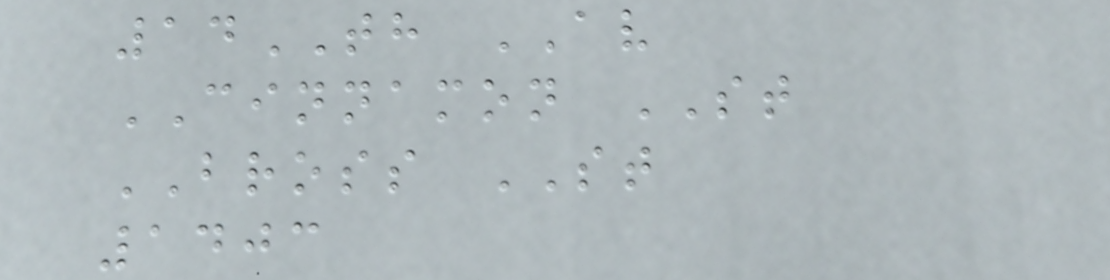14TH AV
CINNAMON ST
BROSS ST
1403
